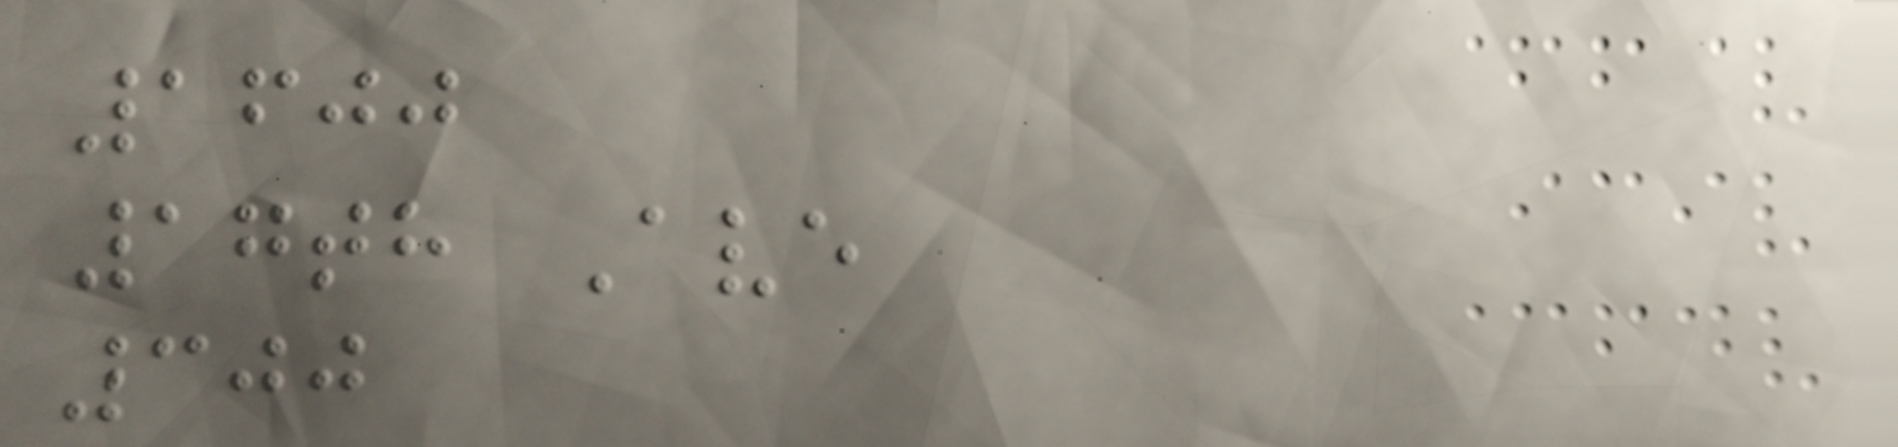1600
17th Ave
300
